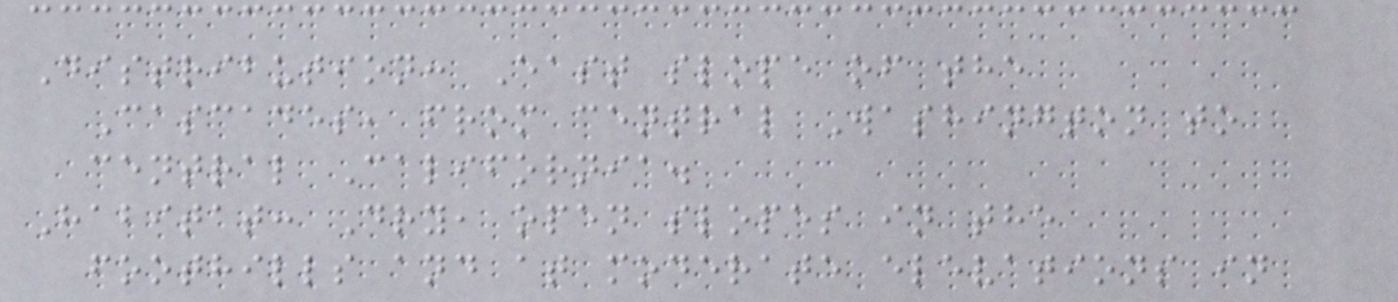Distribution: East slope of the
Cascades, from central Washington to
central California.
Habitat: Dry, open slopes in the
foothills and at moderate elevations in
